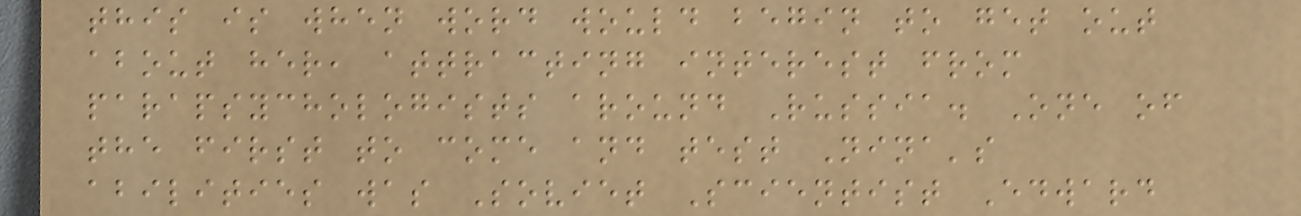this is when word would begin to get out
about her, attracting interest from
parapsychologists around Russia. One of
the first to come and test Nina's
abilities was Soviet Scientist Edward
